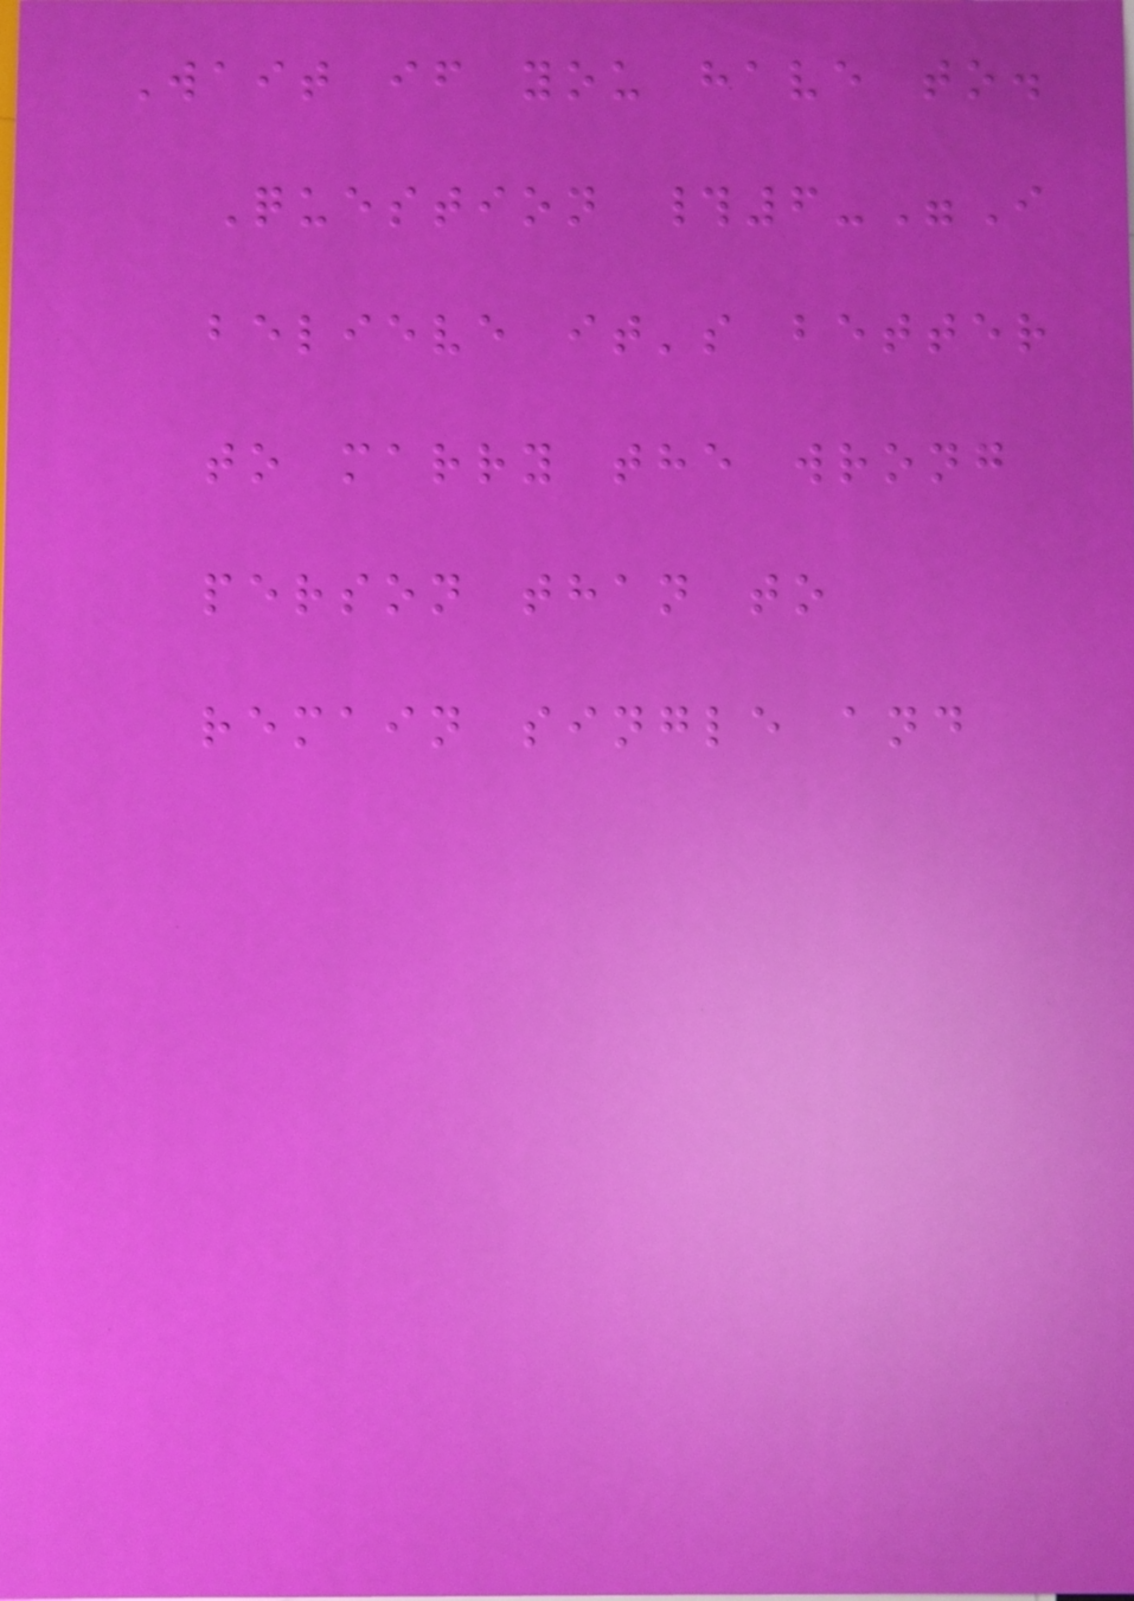Wait if you have to.
Question #6-"I
believe it's better
to marry the wrong
person than to
remain single and
